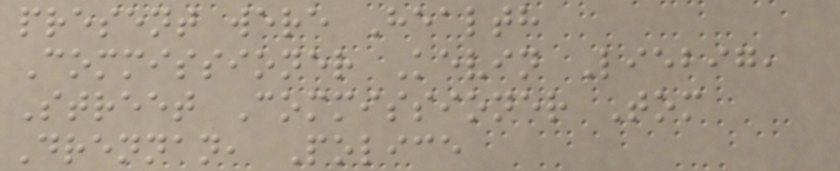present were Health
Commissioner Kevin Liebig,
Street Commissioner Tom
Drennan, Police
